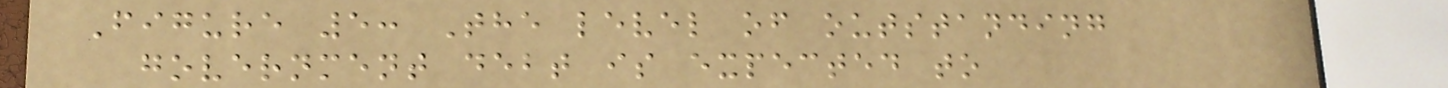Figure 5: The level of outstanding
government debt is expected to
